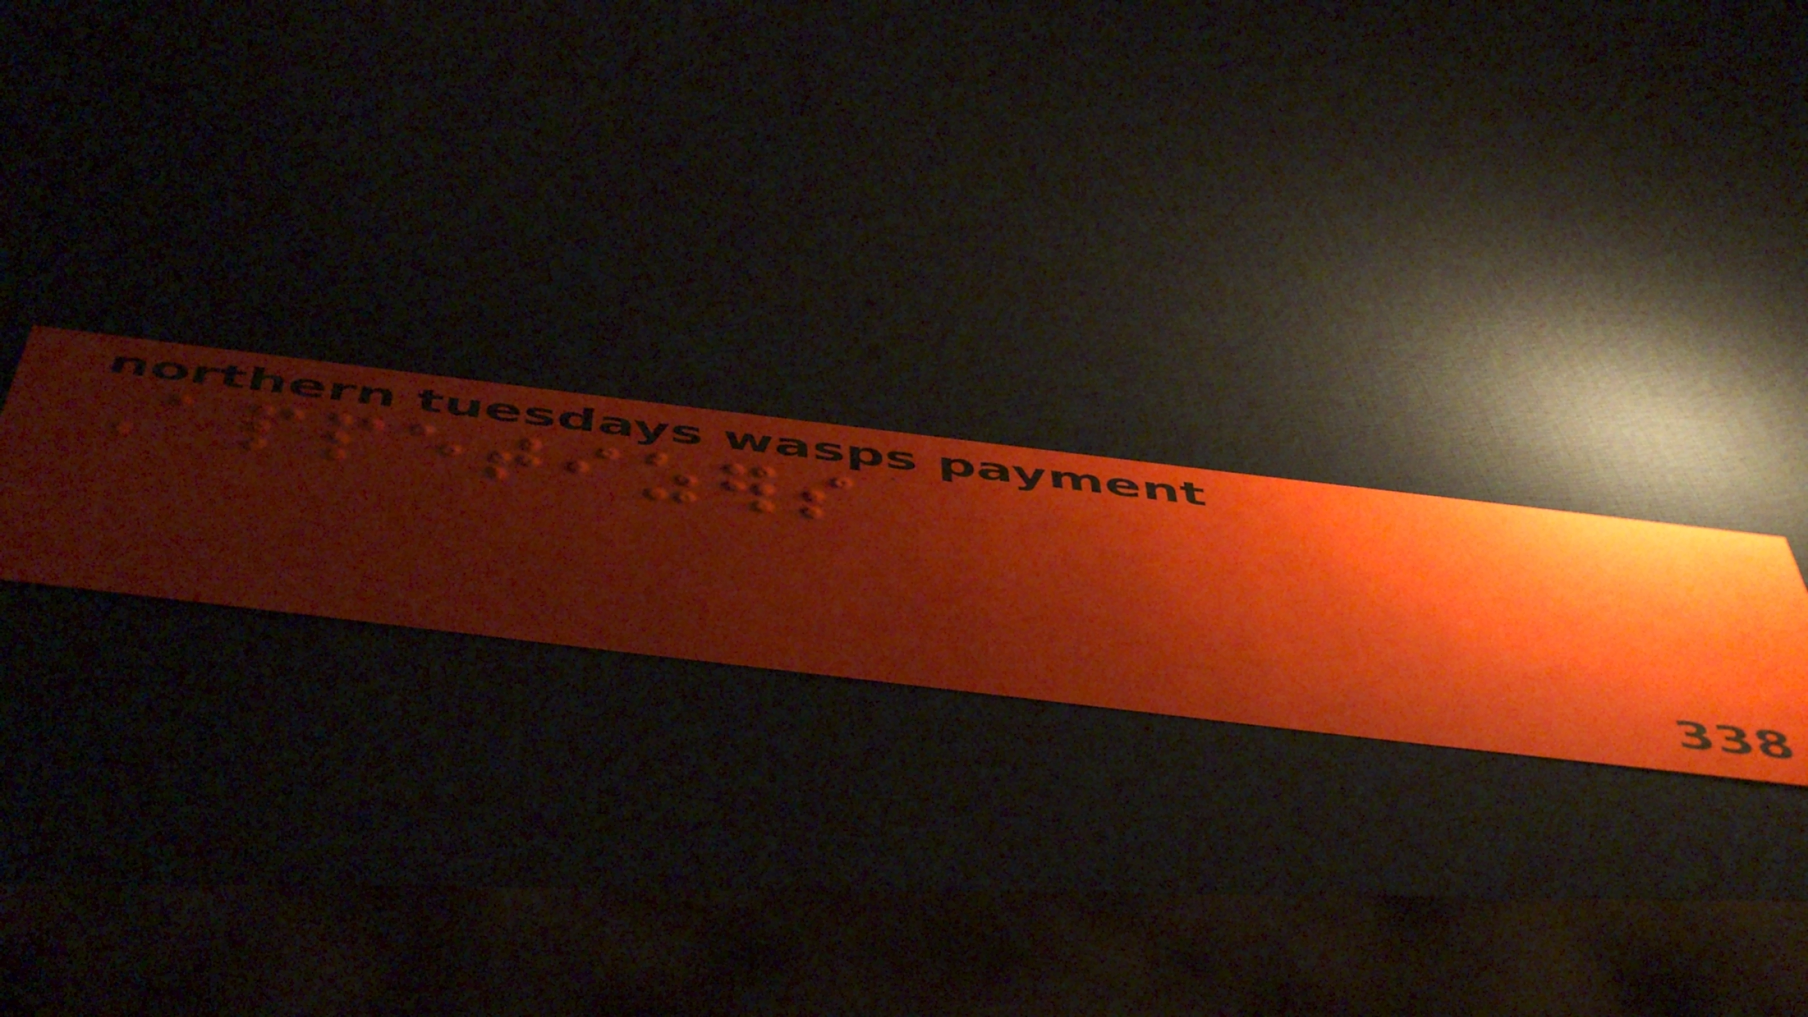Appetizers
